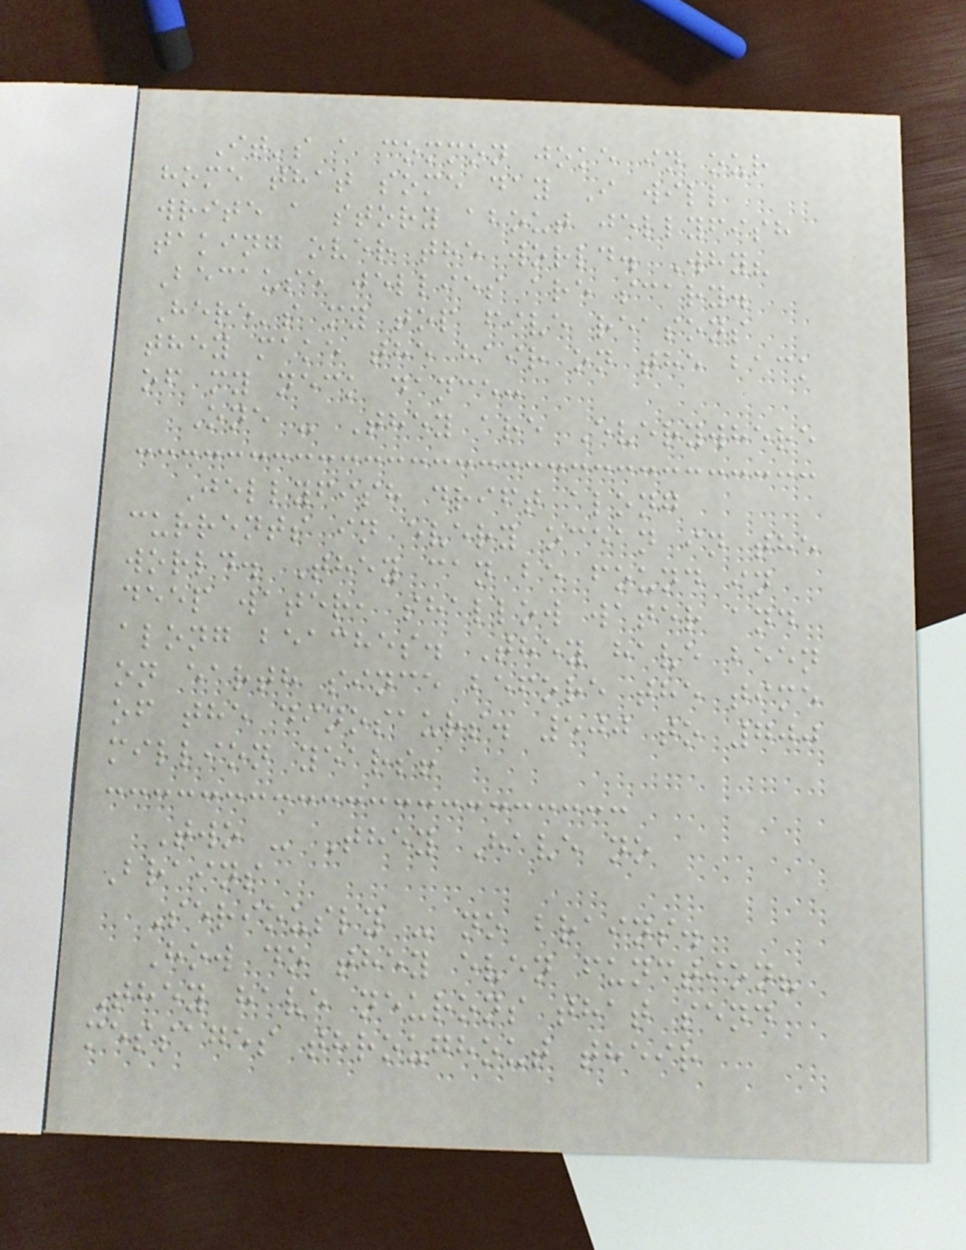It's a common joke in our
home that some day I will
write a story about jellyfish
taking over the world. Why?
Because jellies are scary.
Here's my top five reasons
they make the hair on the back
of my neck dance:
One - They are Everywhere
Jellyfish drift along
currents in every ocean in the
world. They can be found in
deep water, shallow water and
along beaches. They have been
on earth since before the time
of the dinosaurs. 500 to 700
million years!
Two - They Have no
Brains
Seriously - no brains.
How do they even function?
They have neurons that send
messages throughout their
